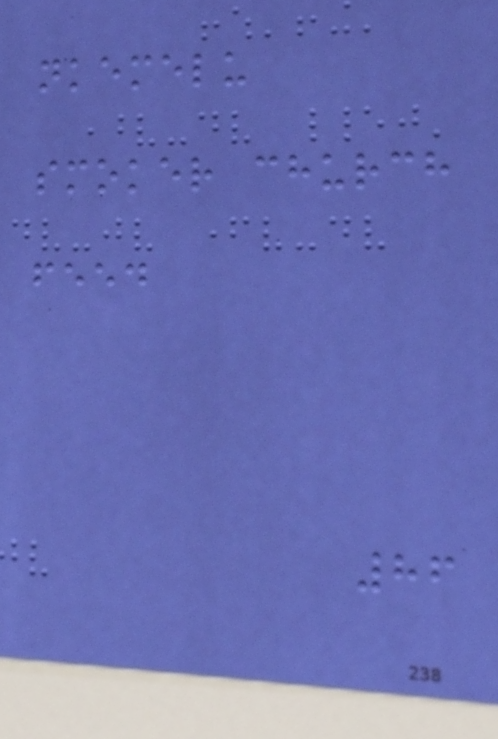nkemelu
smoker church
feed
86
